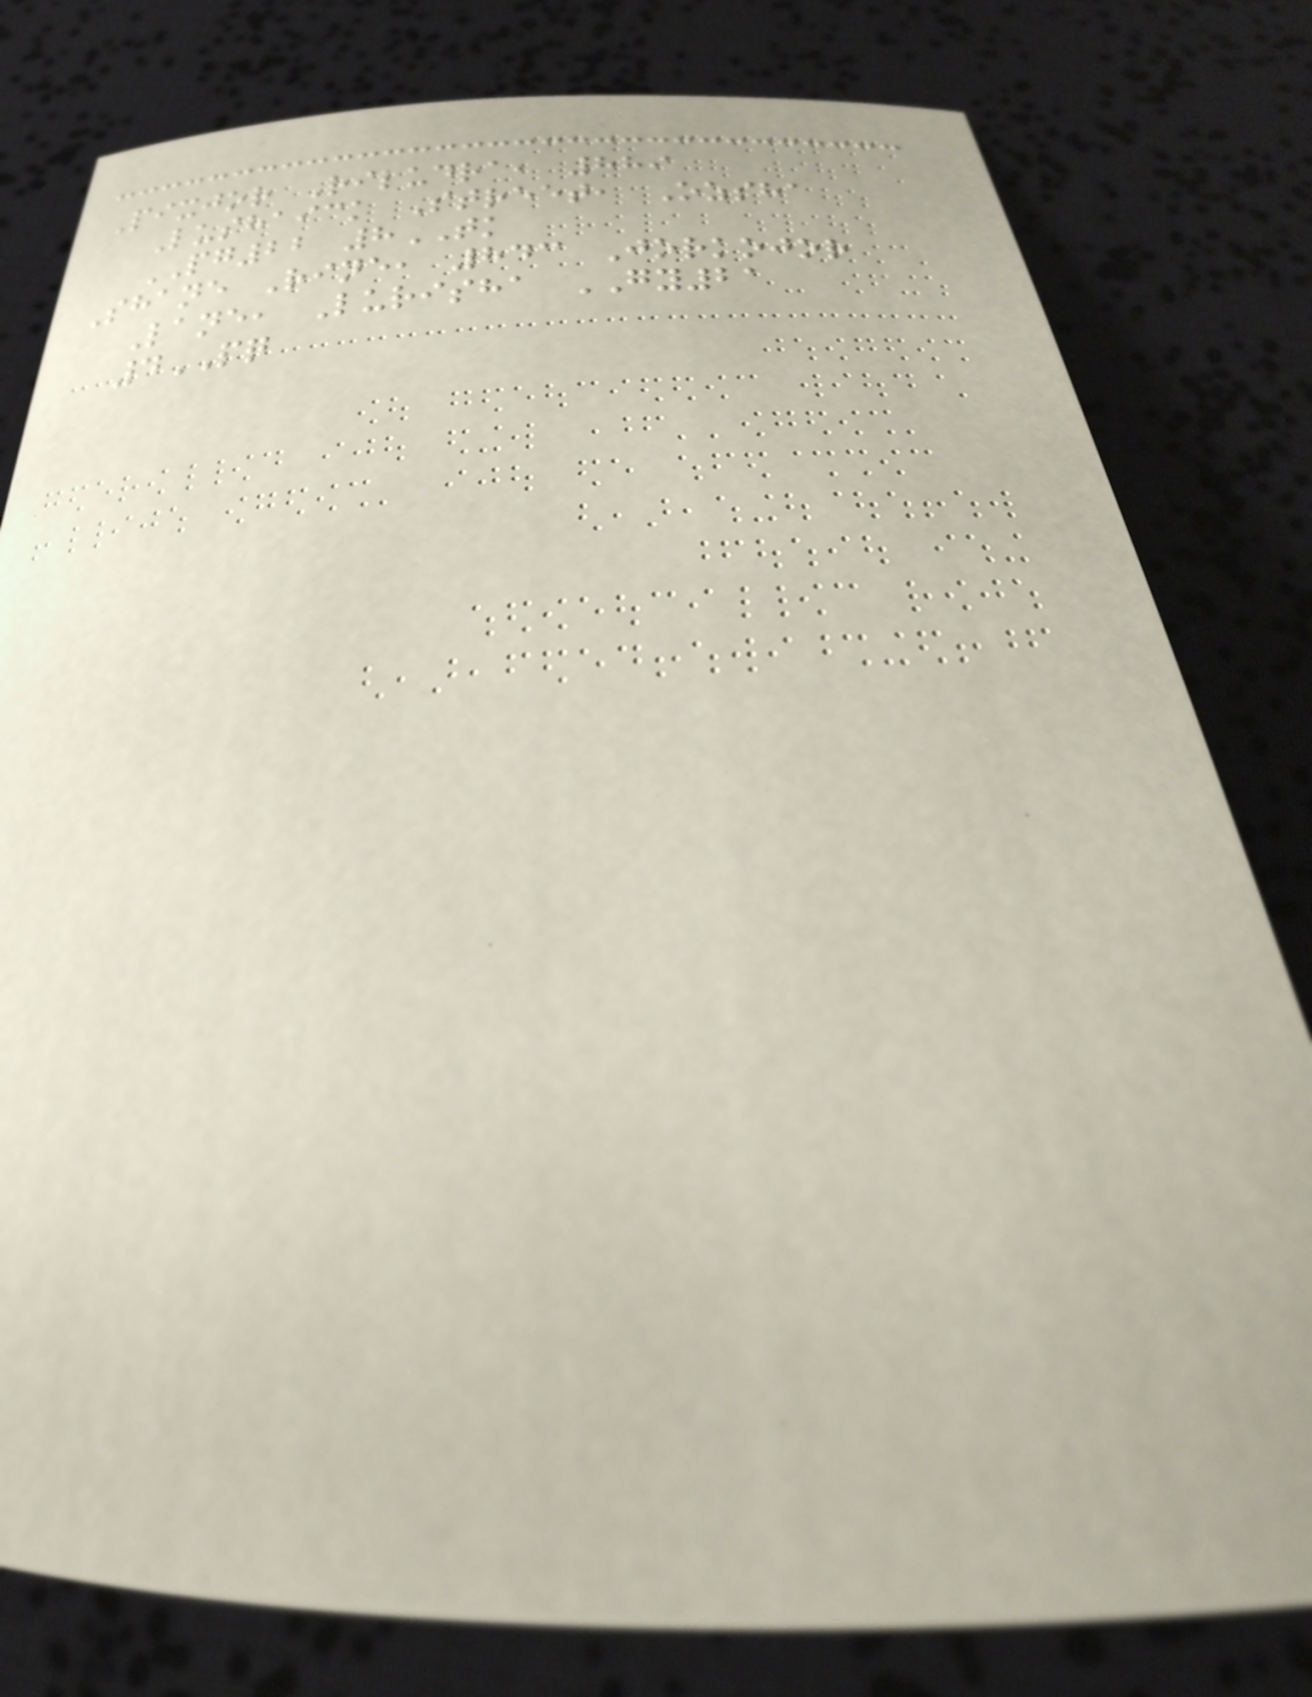Pixjor Riludra, 889
Lushaick Street, Ozsha
PG22 8TK
Shane Rine, 843 Jorkojor
Lane, Lurisha GY21
4PQ
